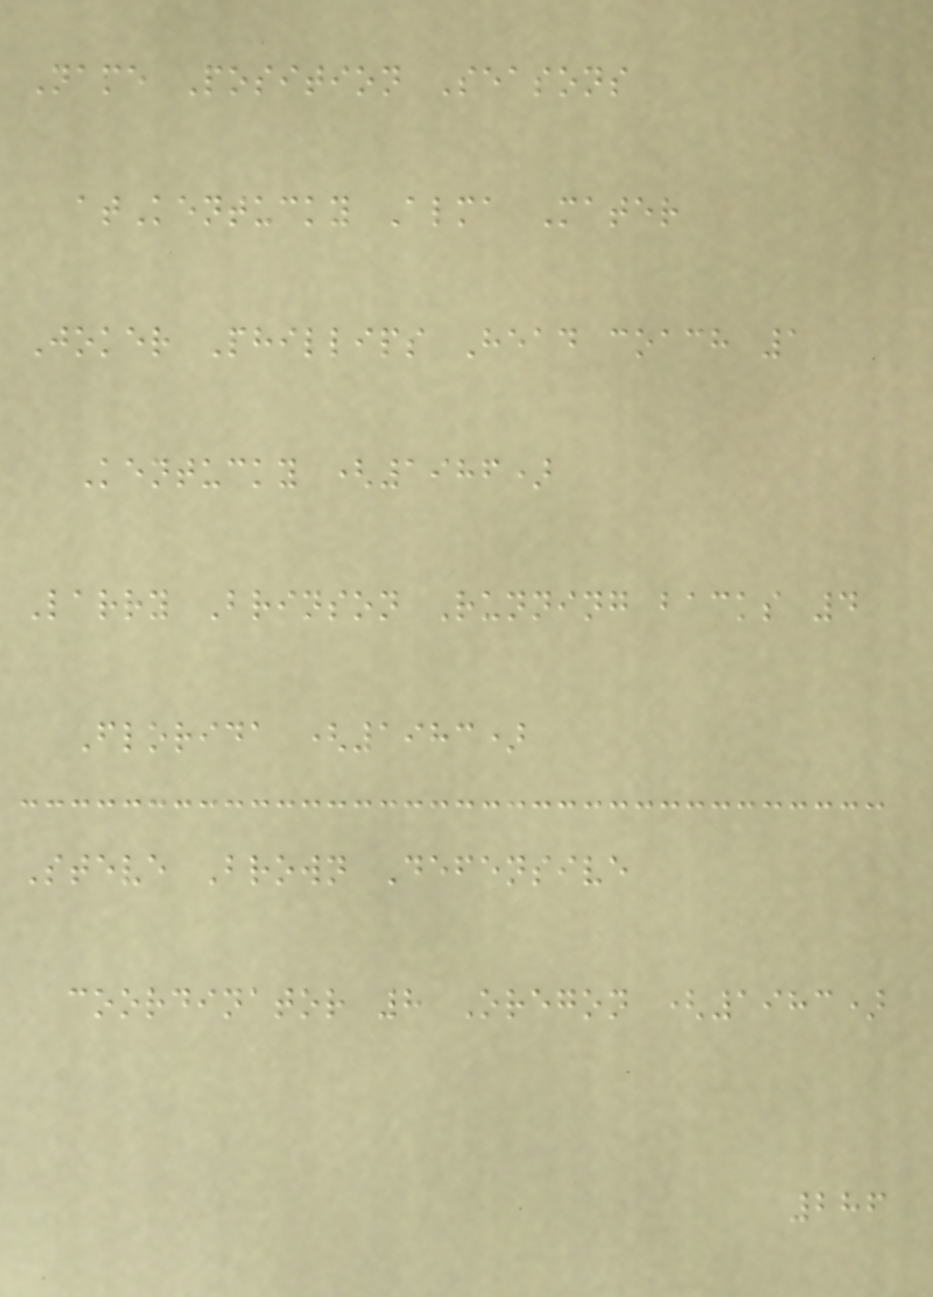Name Position Seasons
atKentucky Alma Mater
Joker Phillips Head coach 1
Kentucky (1986)
Larry Brinson Running backs 4
Florida (1983)
Steve Brown Defensive
coordinator 8 Oregon (1983)
286
